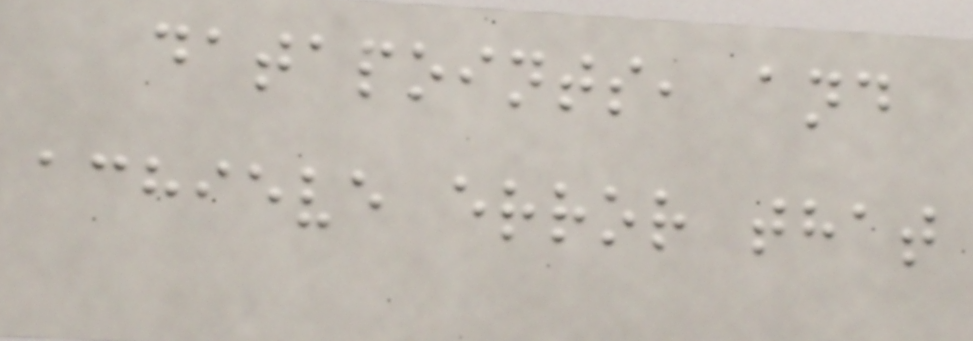datapoints, and
achieve error that
